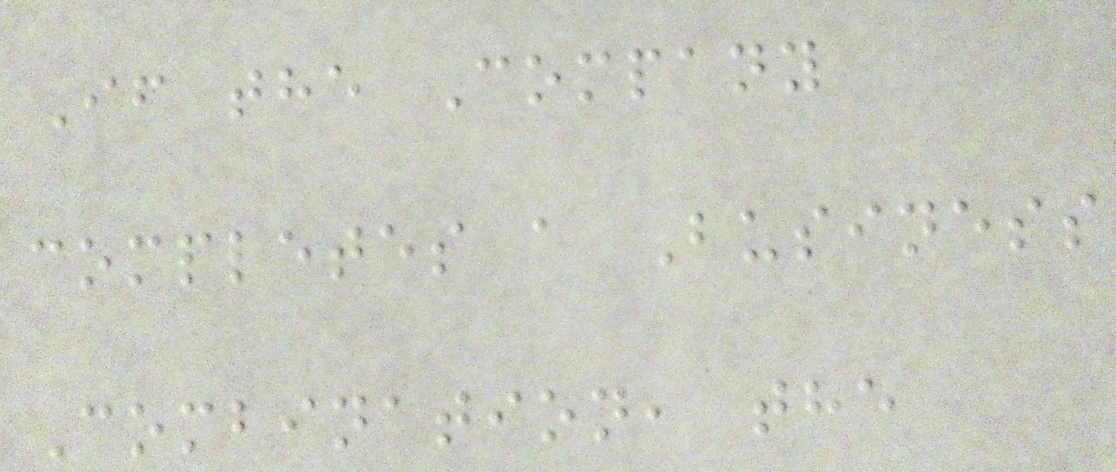If the Company
completes a Business
Combination, the
